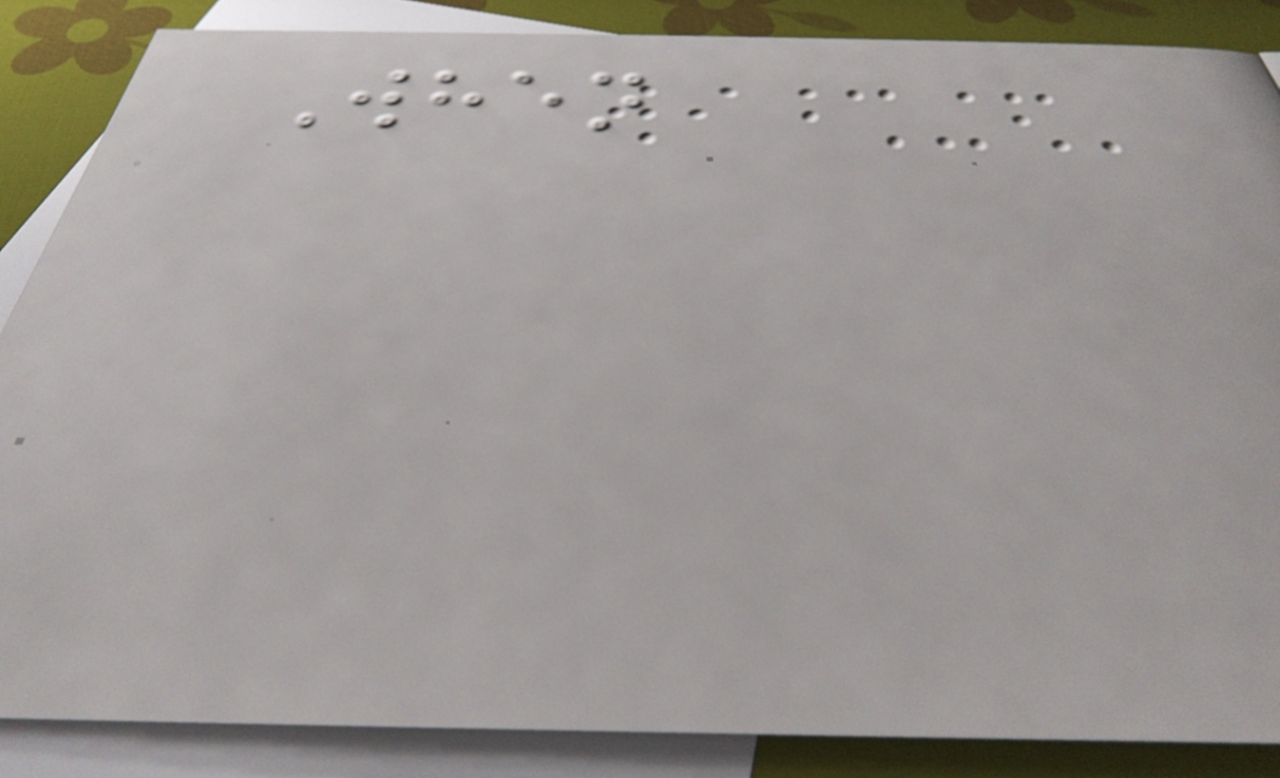When
